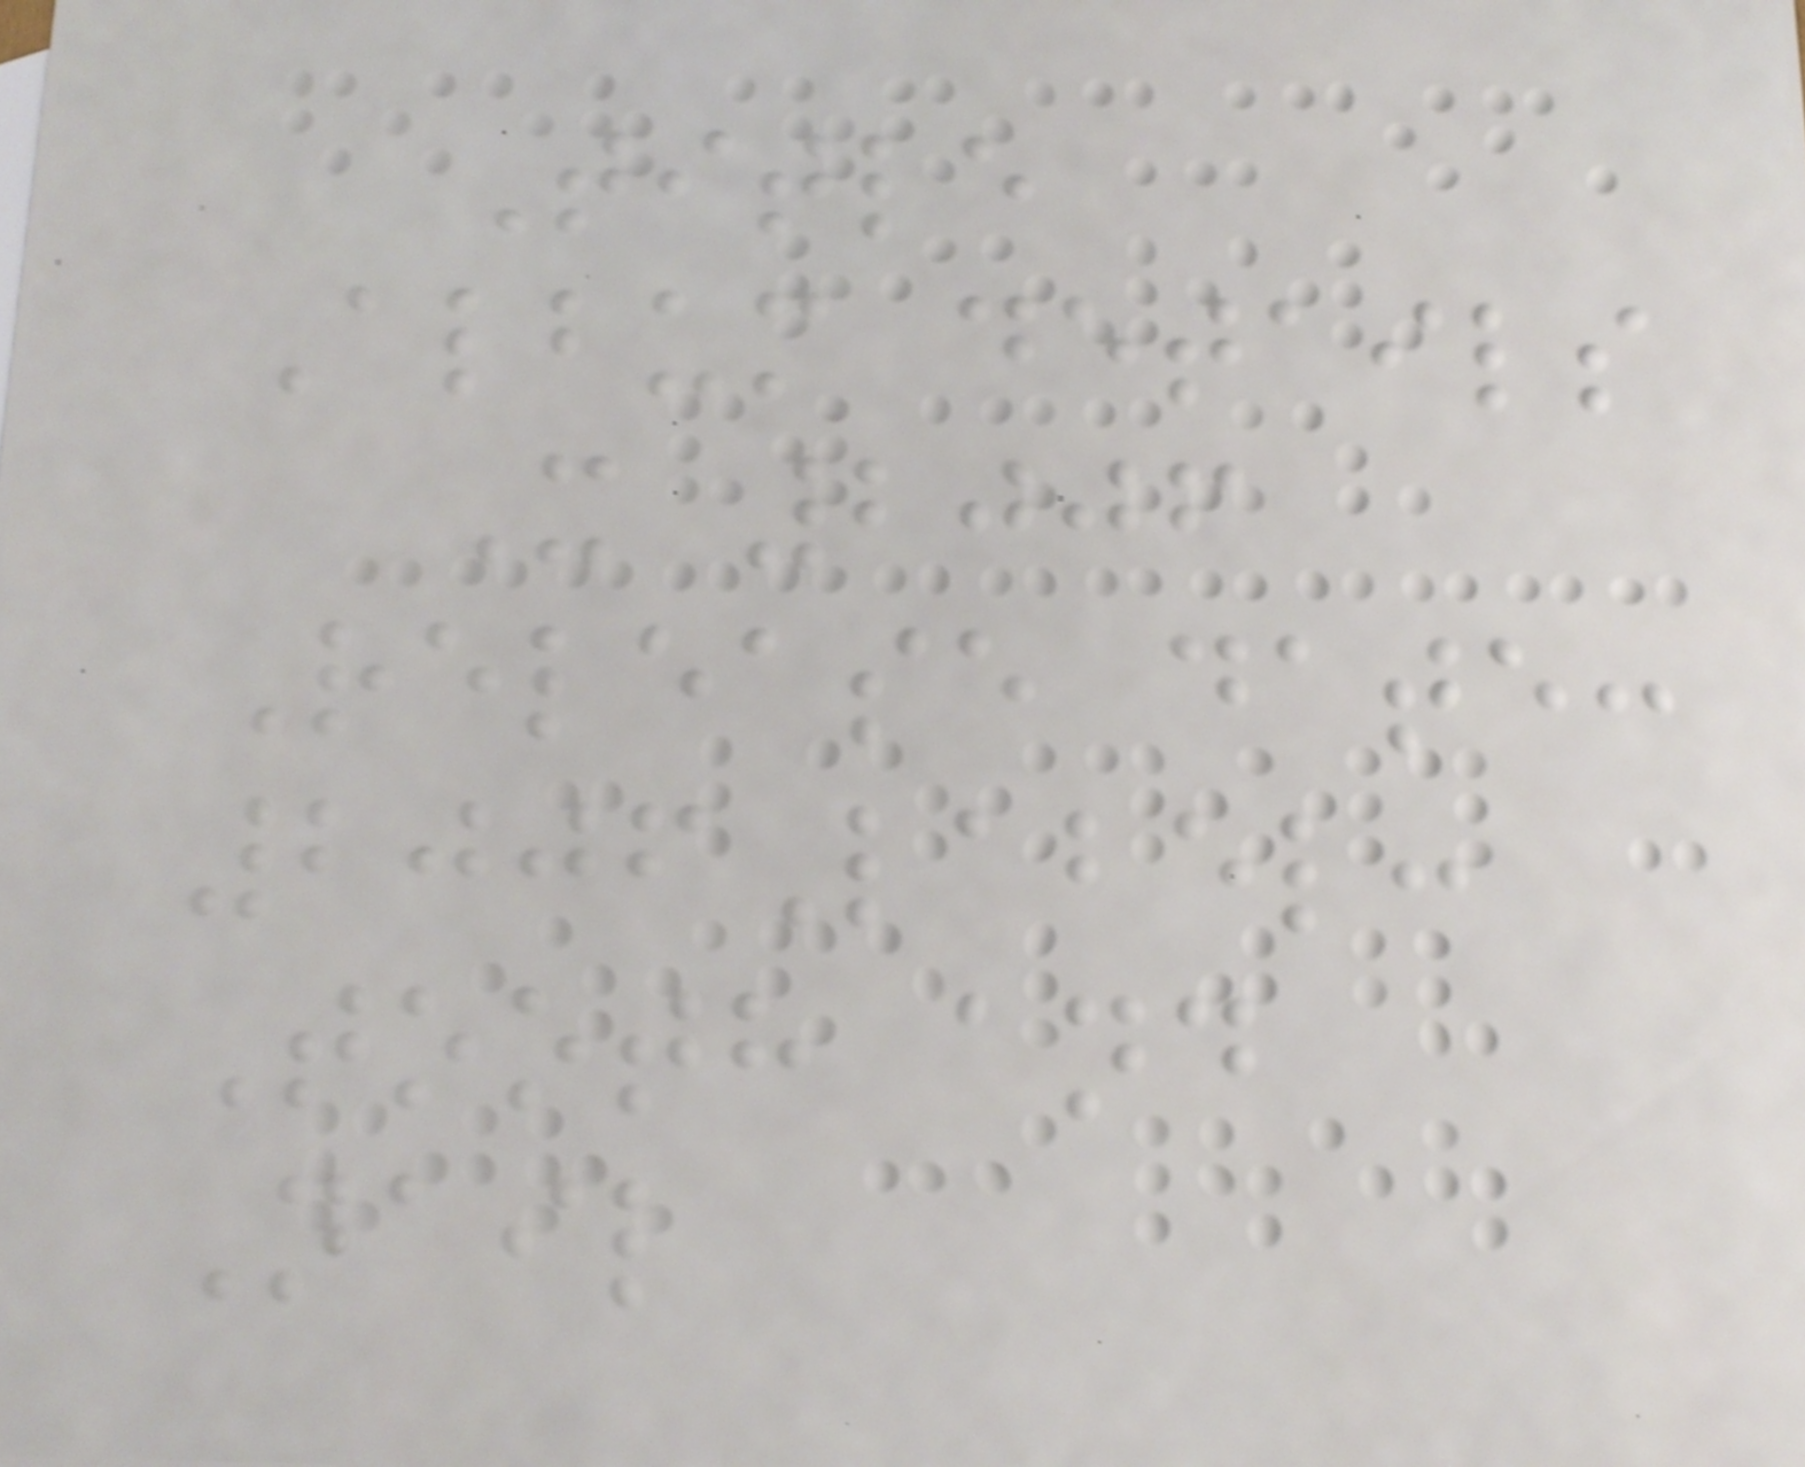Title
Album details
X 2006
Release date:
2006Label:
Tooth and
Nail
